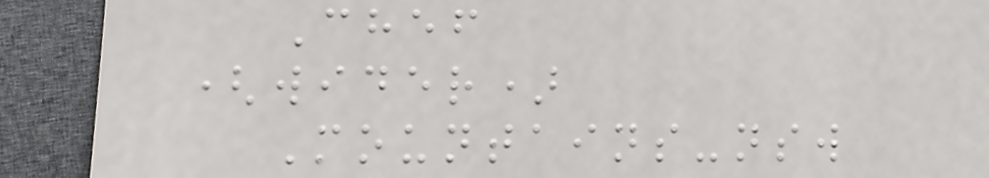Chef
(wider)
Mountains-nsw
